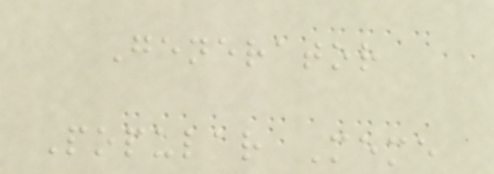Generator
Popular Meme
